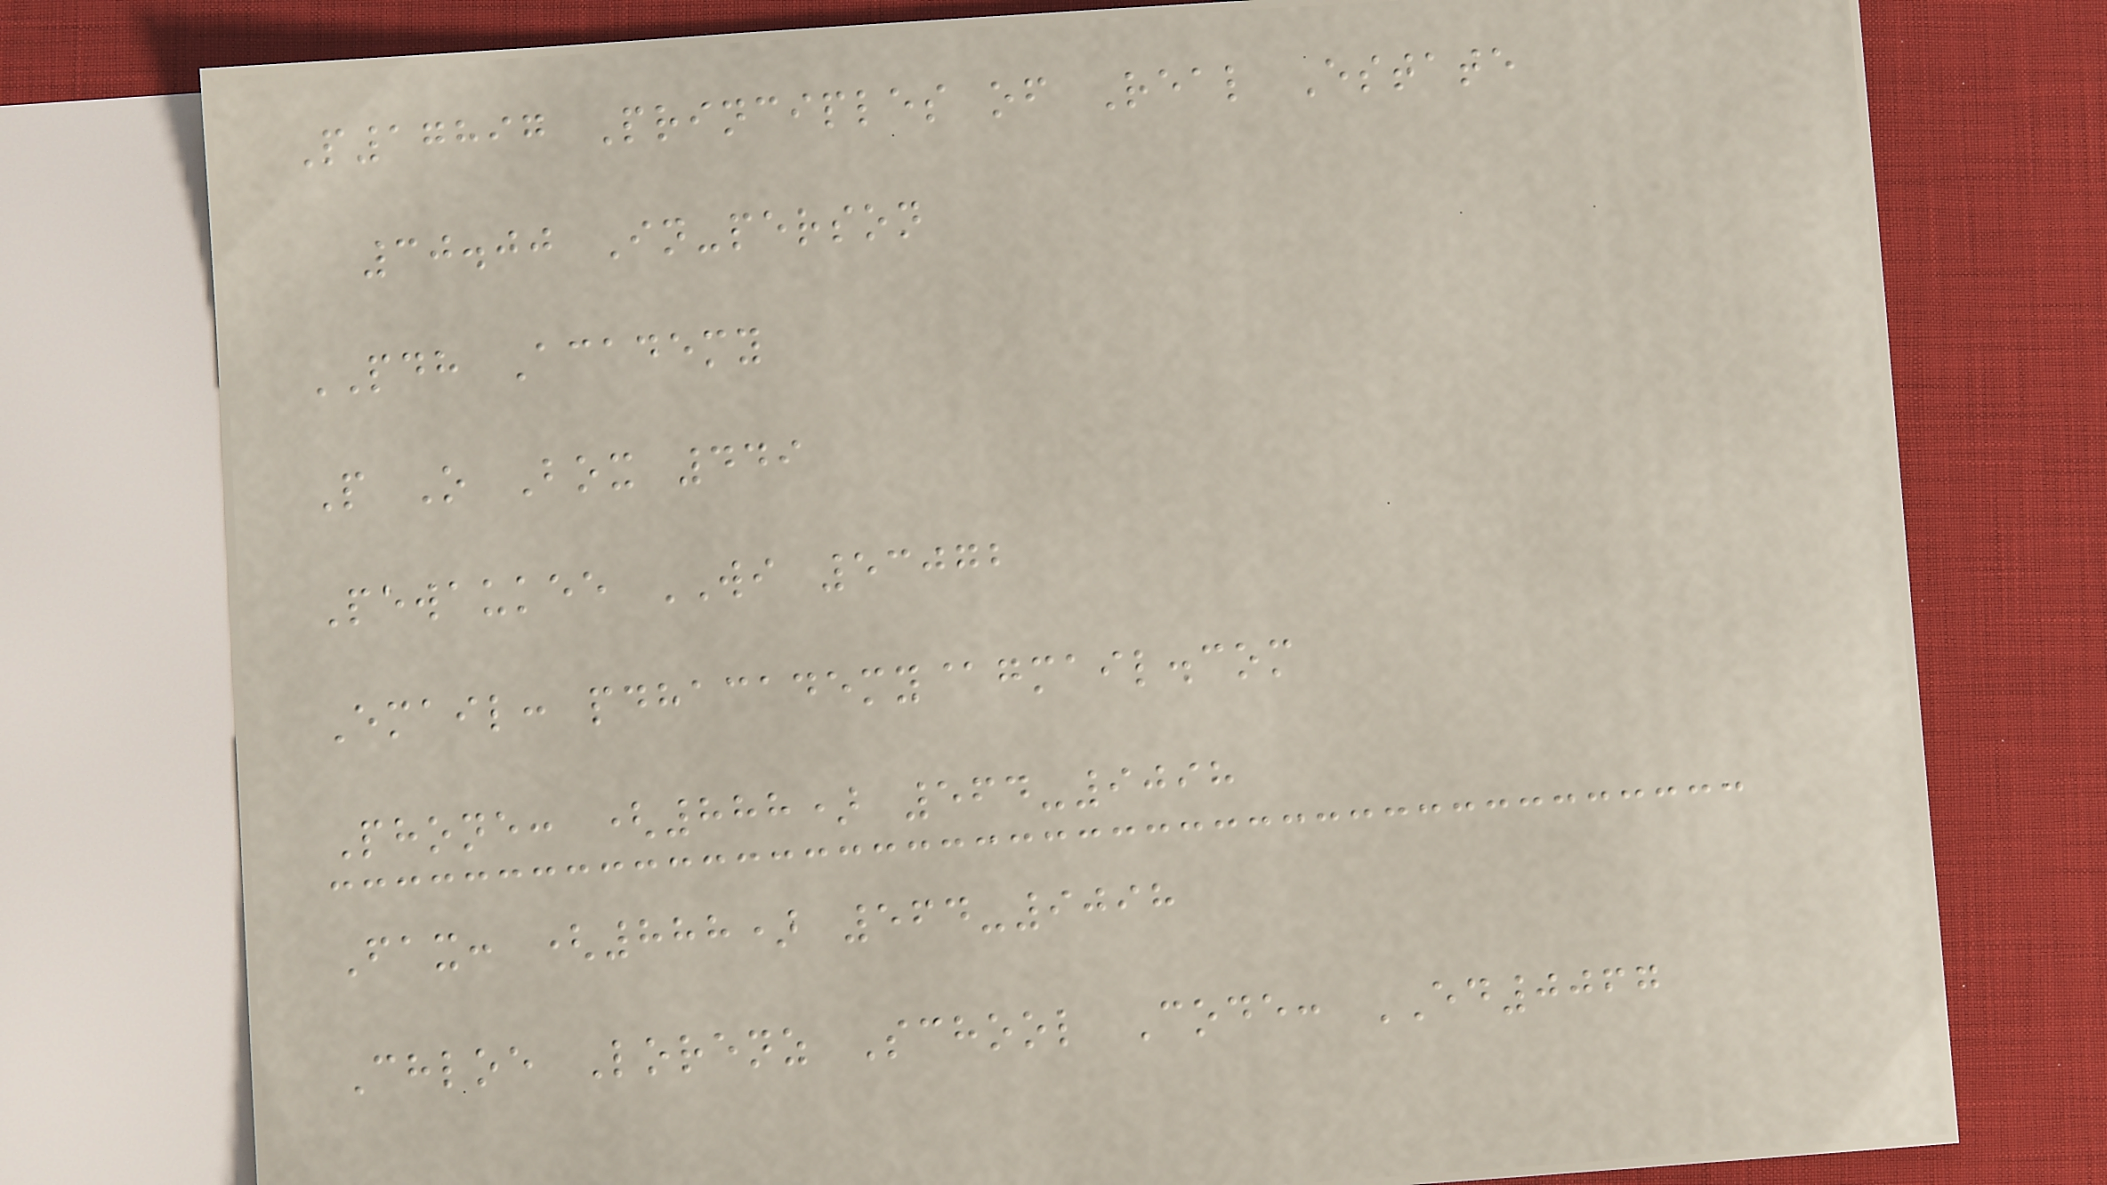P17897 Principles of Real Estate
30.00 In-person
PDH Academy
P O Box 449
Pewaukee WI 53072
Email: pdhacademy@gmail.com
Phone: (888) 564-9098
Fax: (888) 564-9098
Chloe Lorenz School Code: ED0067
